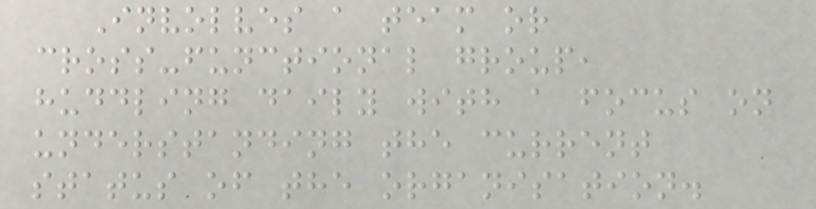Involves a team or
cross-functional group,
huddling daily with a focus on
understanding the current
status of the organisation.
